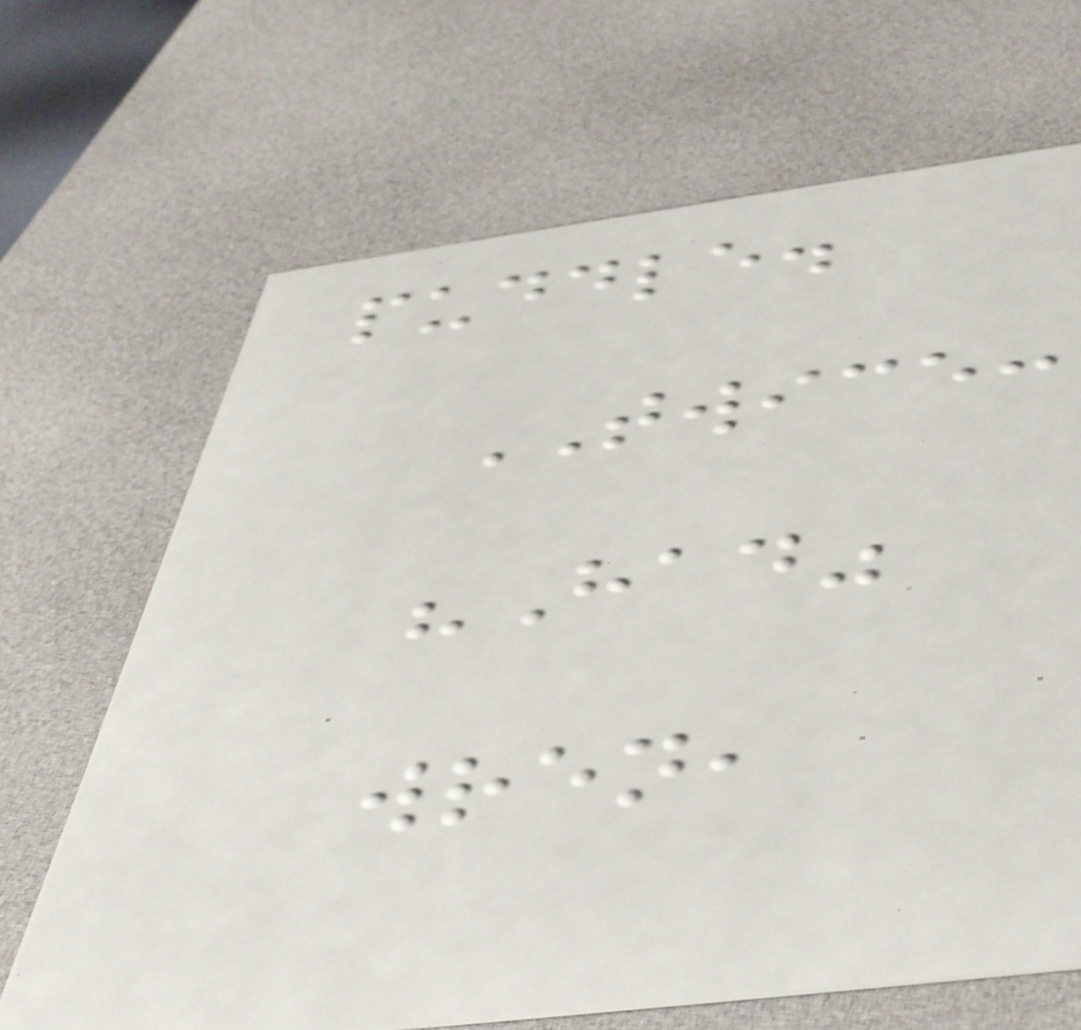puddle.
TWICE:
"Had"
wren,
